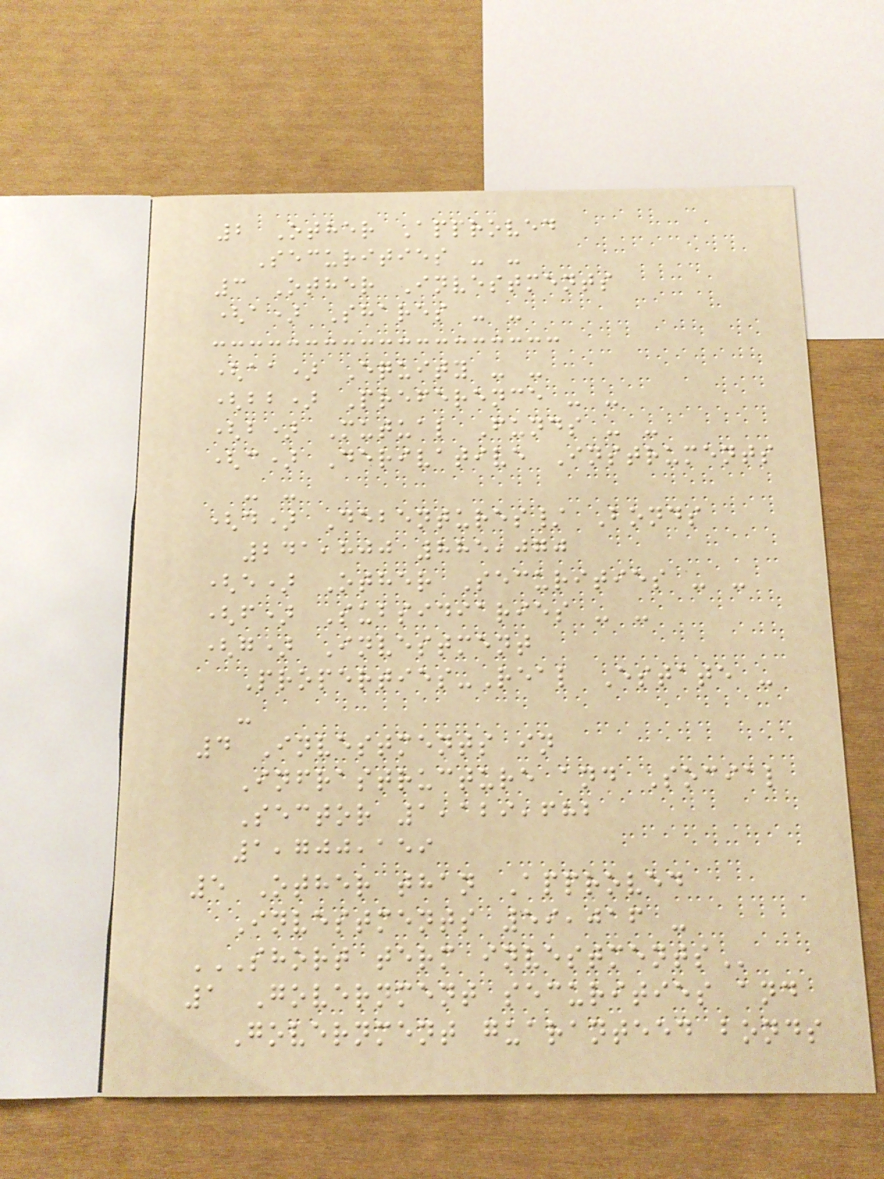2 Other Approved
Securities - -
3 Other Investments
(a) Shares - -
(aa) Equity - -
(bb) Preference - -
(b) Mutual Funds - -
(c) Derivative Instruments
- -
(d) Debentures/ Bonds
241,800 885,070
(e) Other Securities - -
(f) Subsidiaries - -
(g) Investment
Properties-Real Estate -
-
4 Investments in
Infrastructure and Social
Sector 1,129,682
1,700,159
5 Other than Approved
Investments 59,016 -
SHORT TERM INVESTMENTS
1 Government securities and
Government guaranteed bonds
